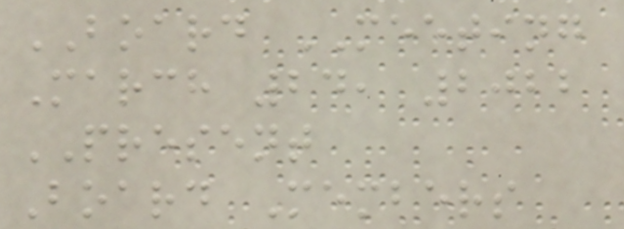BOARD MEETING
March 24, 2022
PRESENT
Board Members
